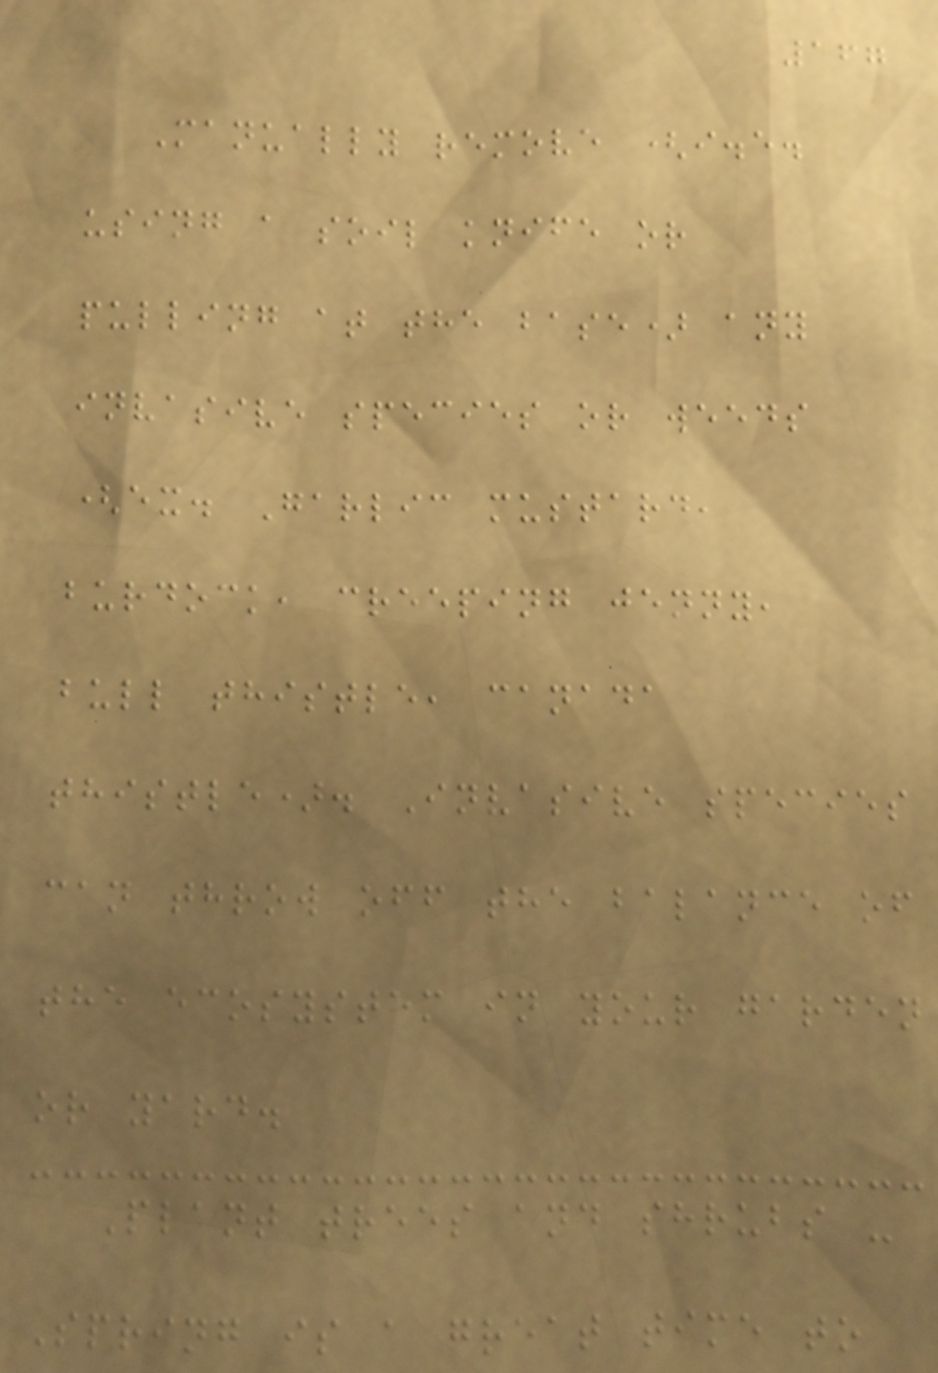167
Manually remove (i.e.
using a soil knife or
pulling at the base) any
invasive species or weeds
(ex. Garlic mustard,
burdock, creeping jenny,
bull thistle, canada
thistle). Invasive species
can throw off the balance of
the ecosystem in your garden
or yard.
Plant trees and shrubs -
Spring is a great time to
